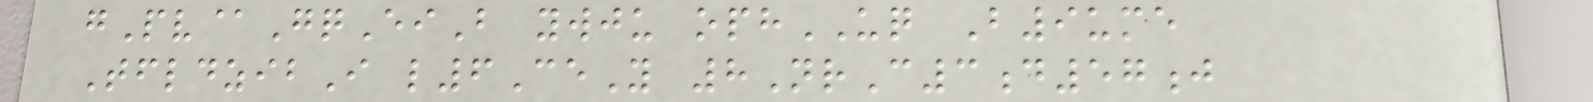gPv@GqEiB ywju ophUQ B9ume
TfldzibI l6CeY 8NrC3d57j
